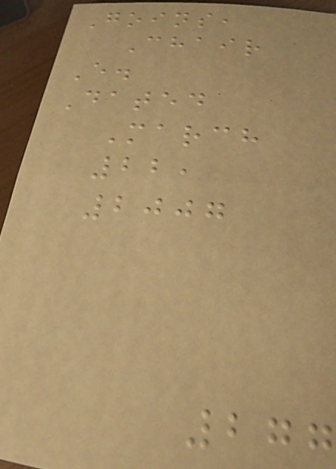Goins,
Chair
E.
Dated
March
22,
2007
277
